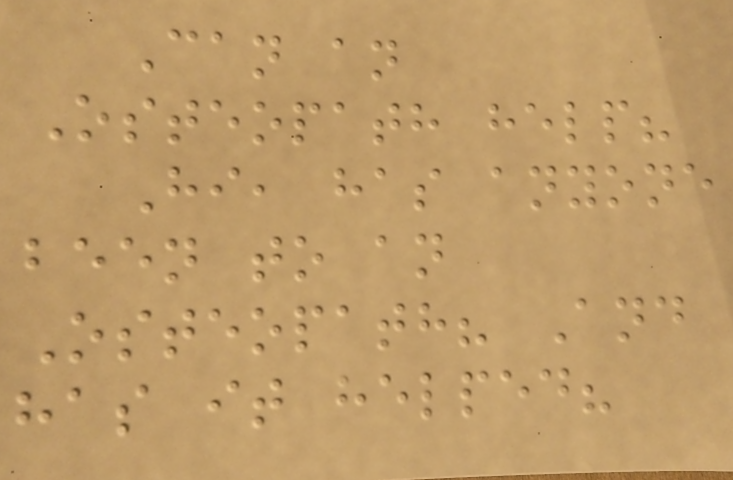Can an
Osteopath help?
Hi, has anyone
been to an
Osteopath? And
has it helped?
